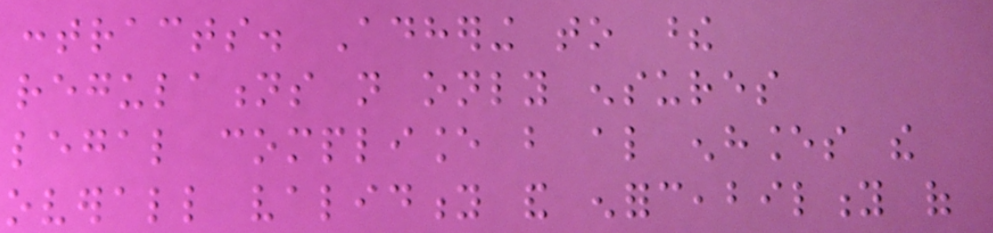contracts. Adhering to these
regulations not only ensures
legal compliance but also enhances the
overall validity and enforceability of
